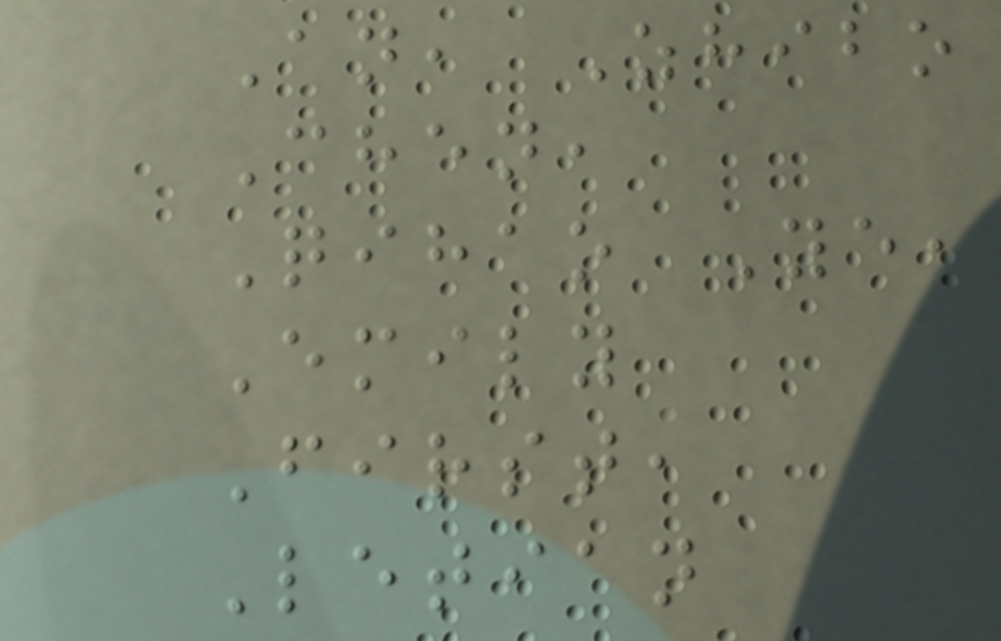An, Zhibo
Chen,
Qihao Ye,
Emily
First,
Letian
